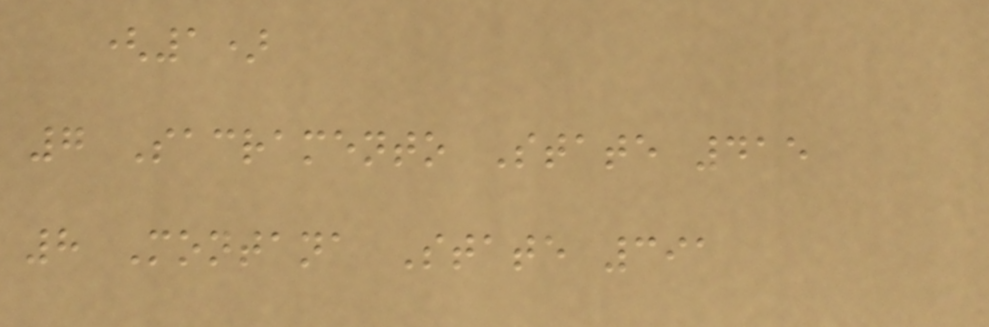(1)
7 Sacramento State 415
8 Montana State 391
